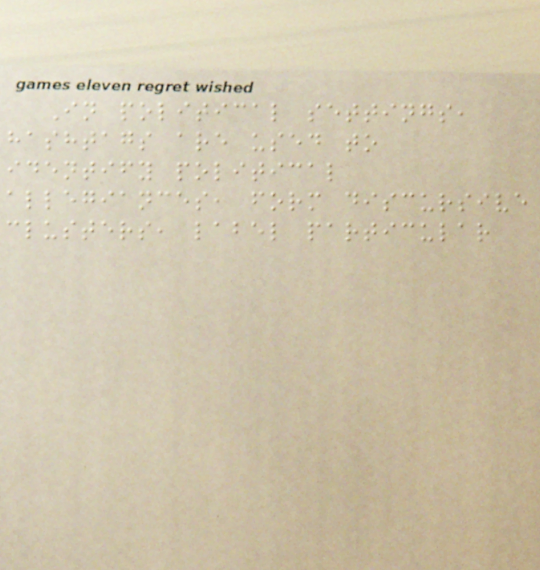In political settings,
hashtags are used to
identify political
allegiances, form discursive
clusters, label particular
